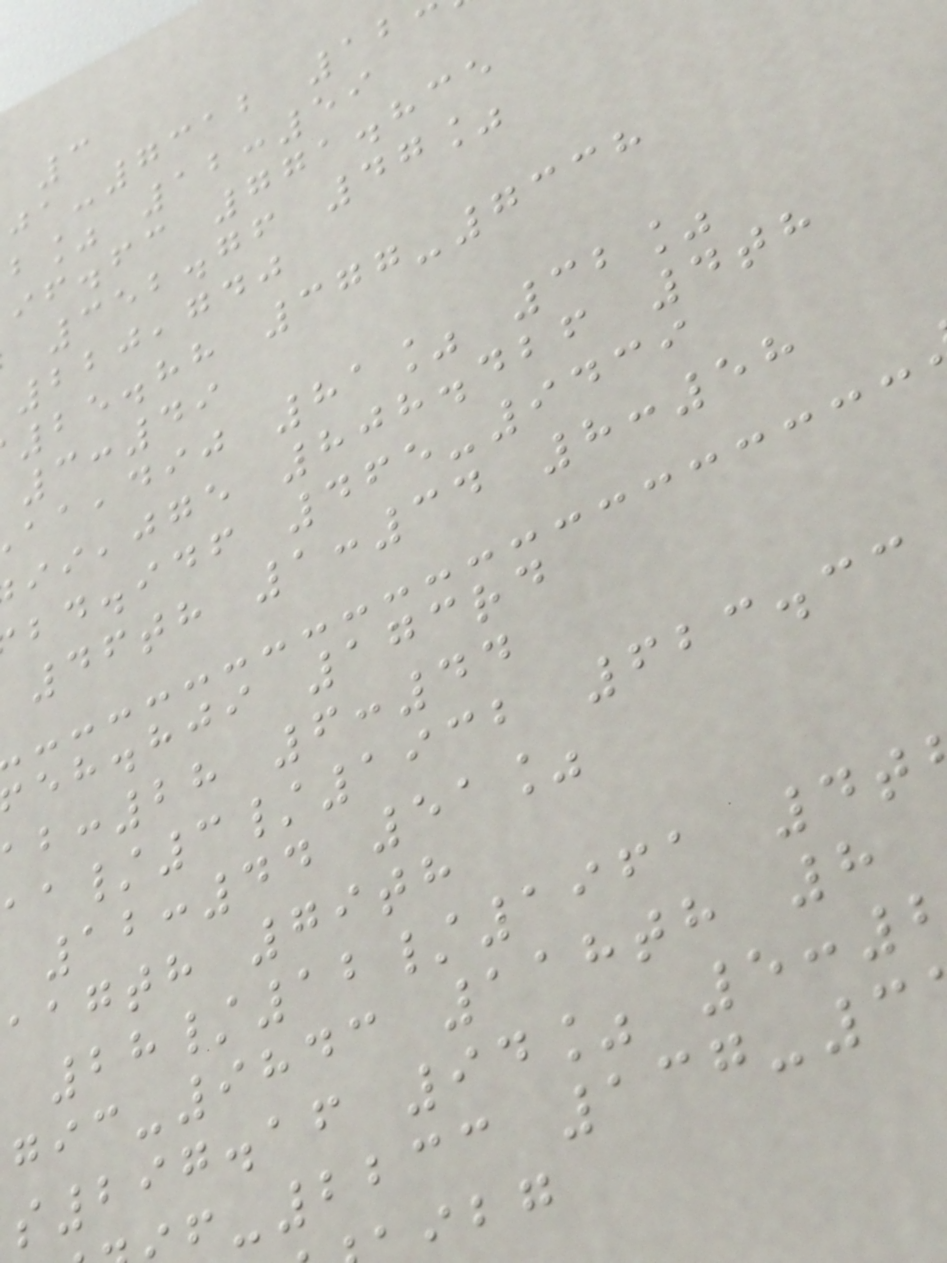-7312 12
b% 12:59
if.fc 771.835
352.76 47%
220,740
25.88 377-7338
3:49
,dij 81% 32%
,jge 808.426 4th
bd.idf 465-9439
46th 1:34 8:58
eh.hji 173rd
:28 6:44
/3/1932 623.33
12:44 51%
aagth 79th
28/12/1961 4t
-9843 118th 8
297.16 94% 5:
-2233 137-3
